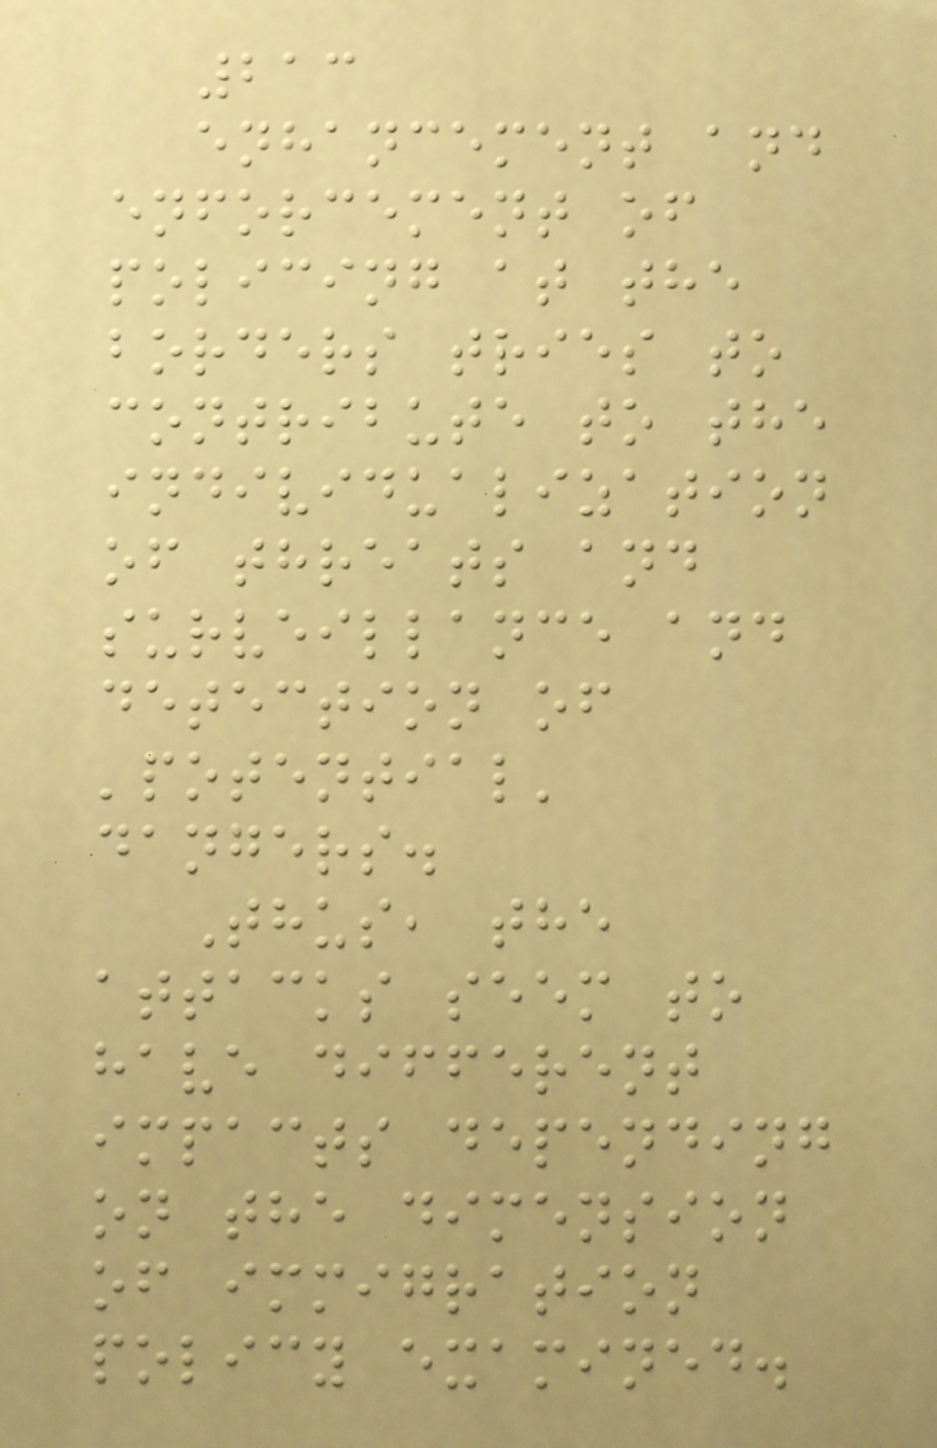213
enhancement and
enforcement of
policing at the
borders tries to
contribute to the
individualization
of threats and
surveillance and
detection of
'potential'
dangers.
Thus, the
attacks seem to
have different
impacts depending
on the dimension
of immigration
policy examined.
